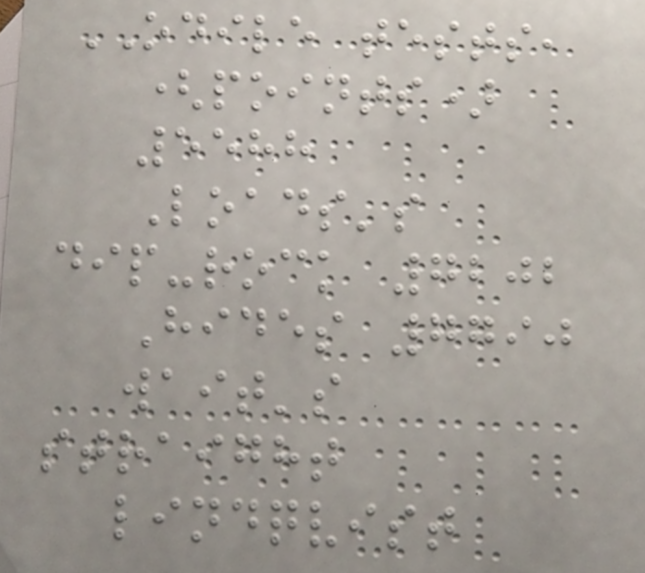ODILE tests,
(points)
5588
Loads's
dip-rock 7202
Hides 7790
wait's
straight
lindqvist
